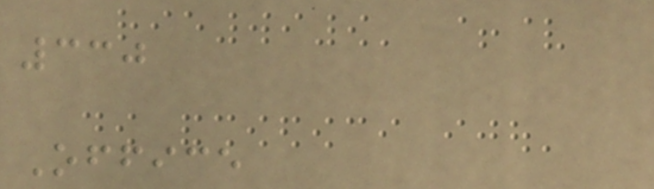330
Office
